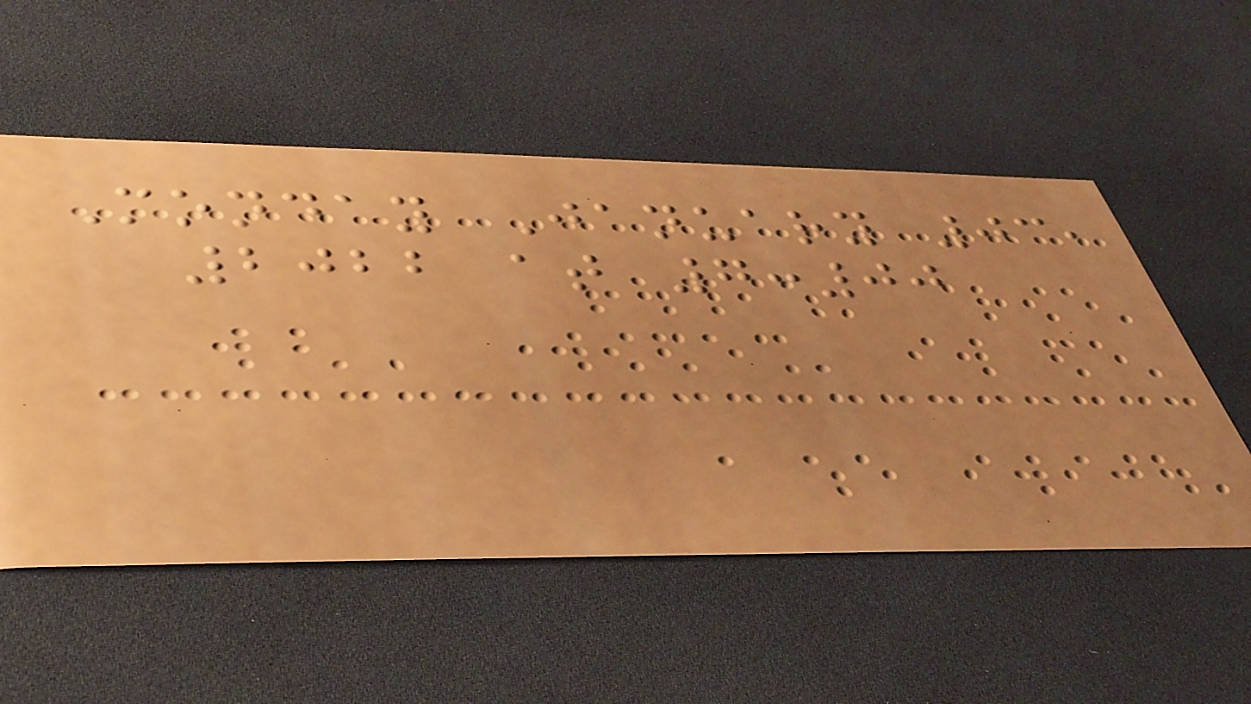Monday January 03,
2022 at 7:00
